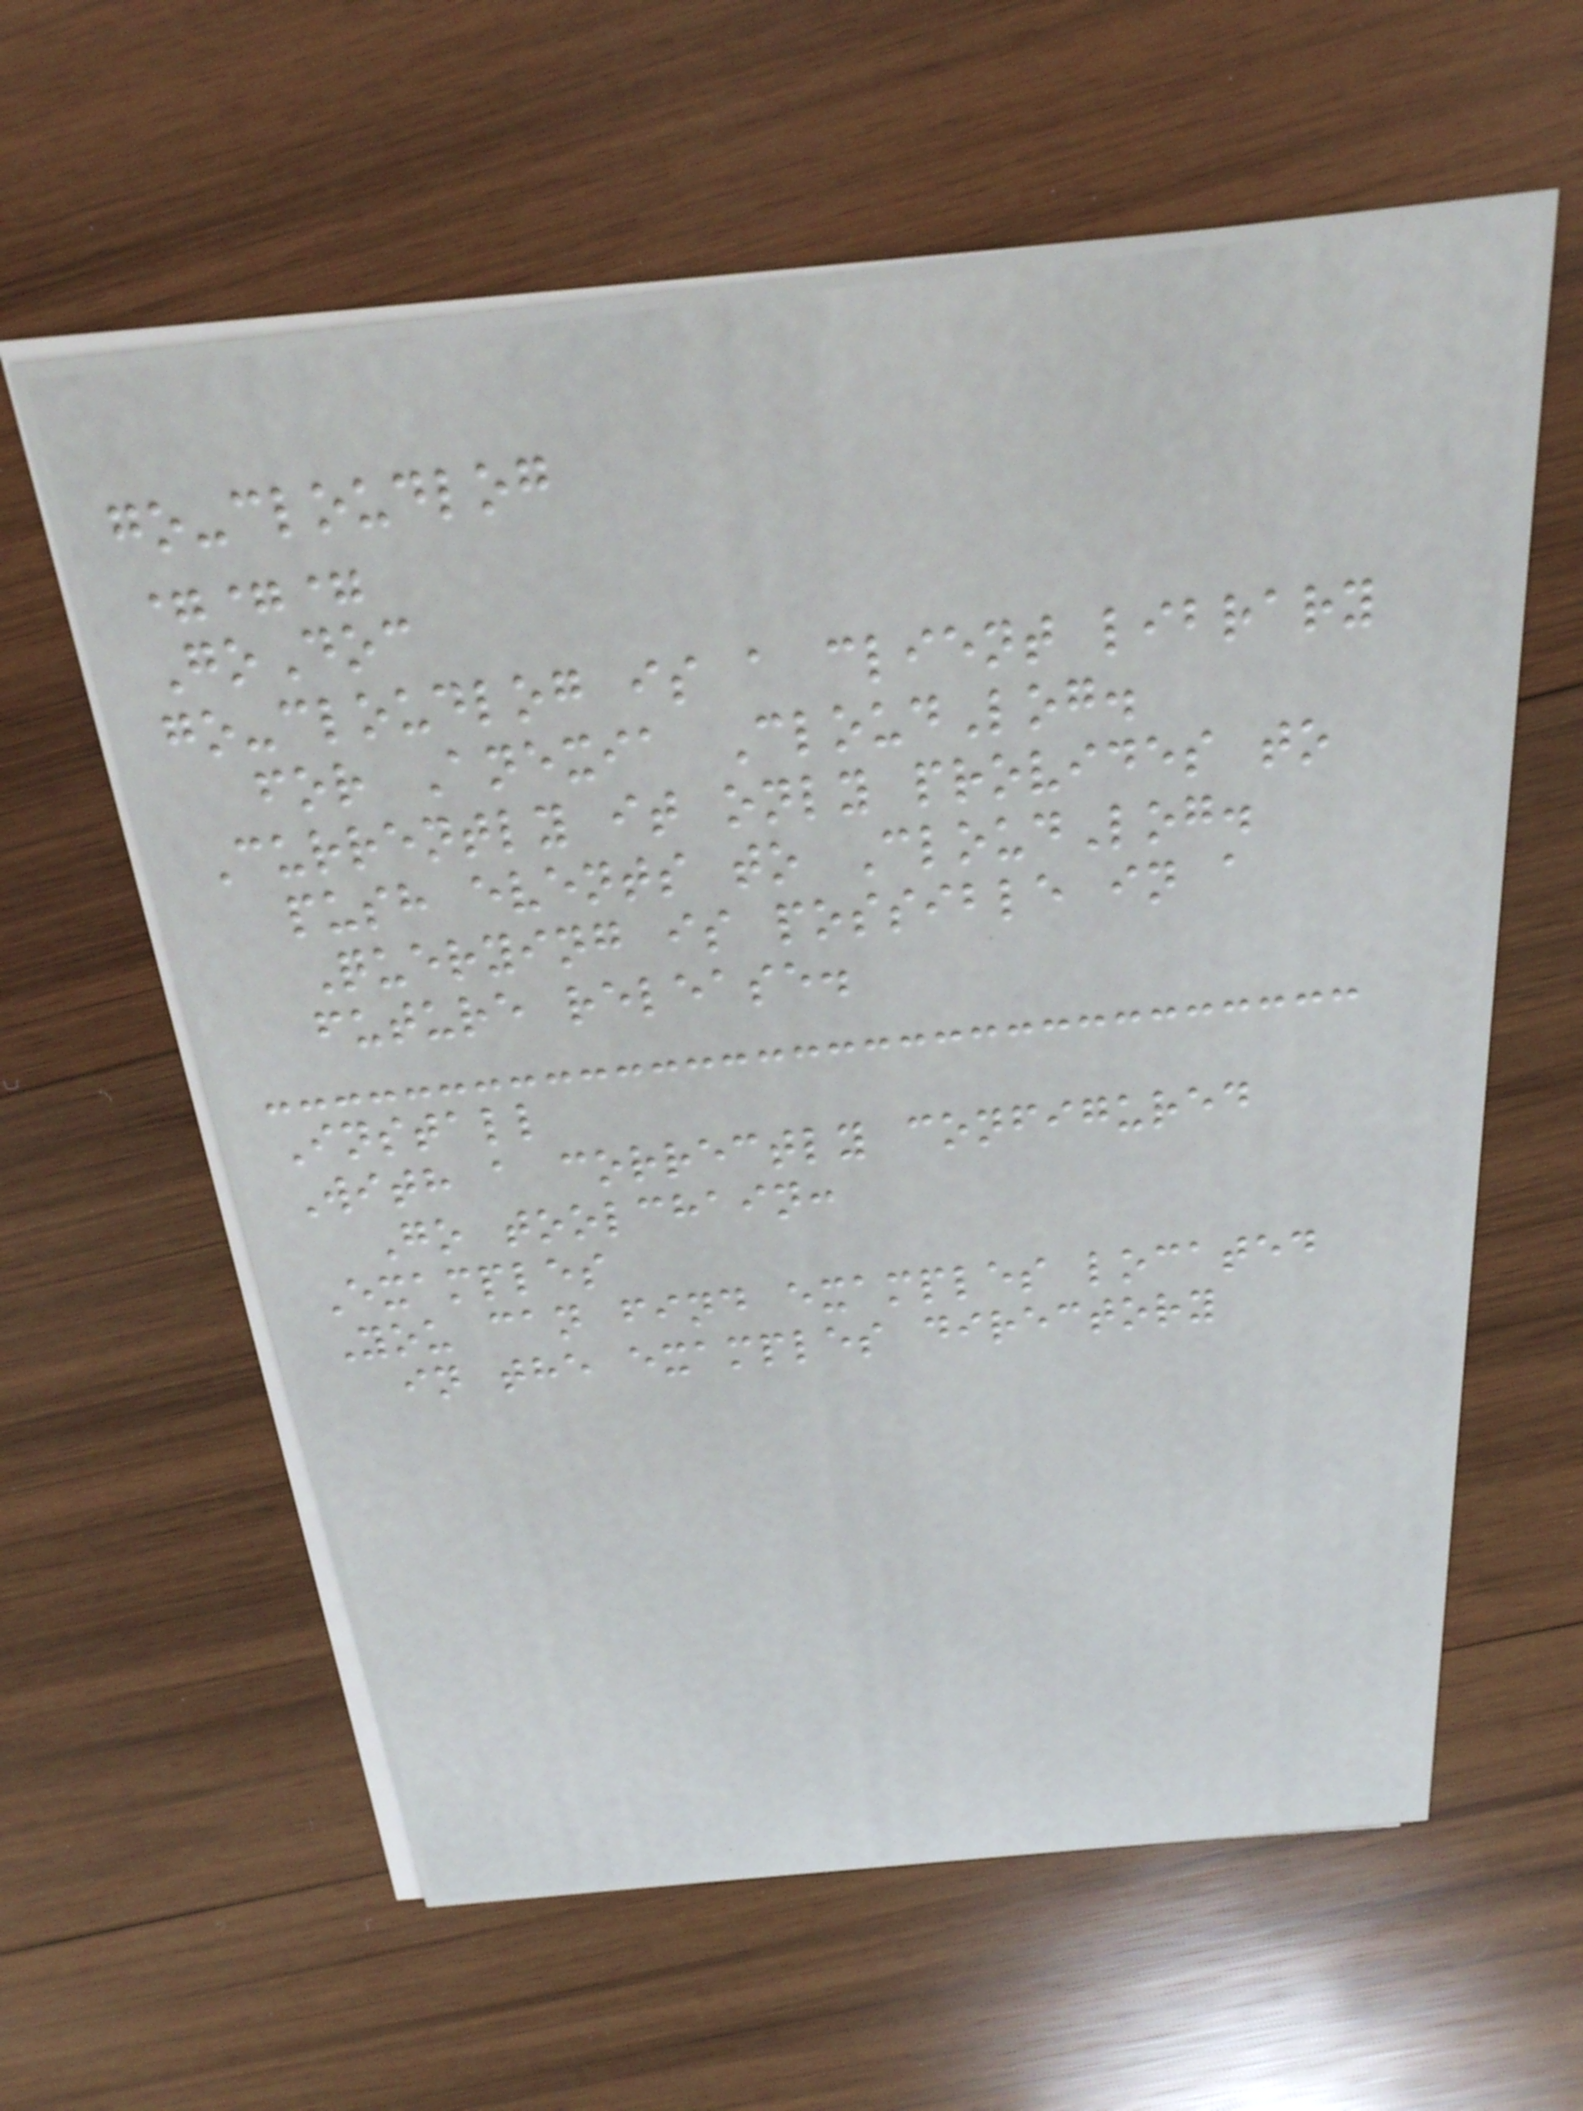go-cloudlog
===
GoDoc
go-cloudlog is a client library
for Anexia CloudLog.
Currently it only provides to
push events to CloudLog.
Querying is possible in a
future release.
Install
With a correctly configured
Go toolchain:
Examples
You can find examples located
in the examples directory
